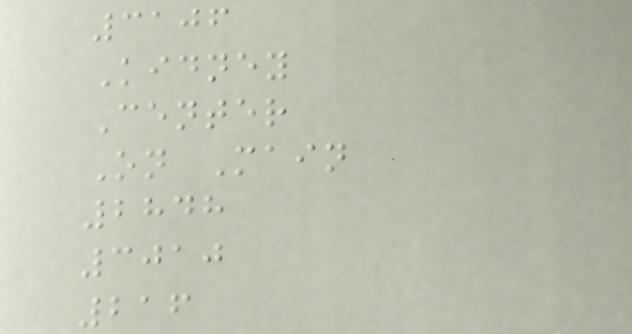3106
Kidney
Center
On Main
2848
3010
216
